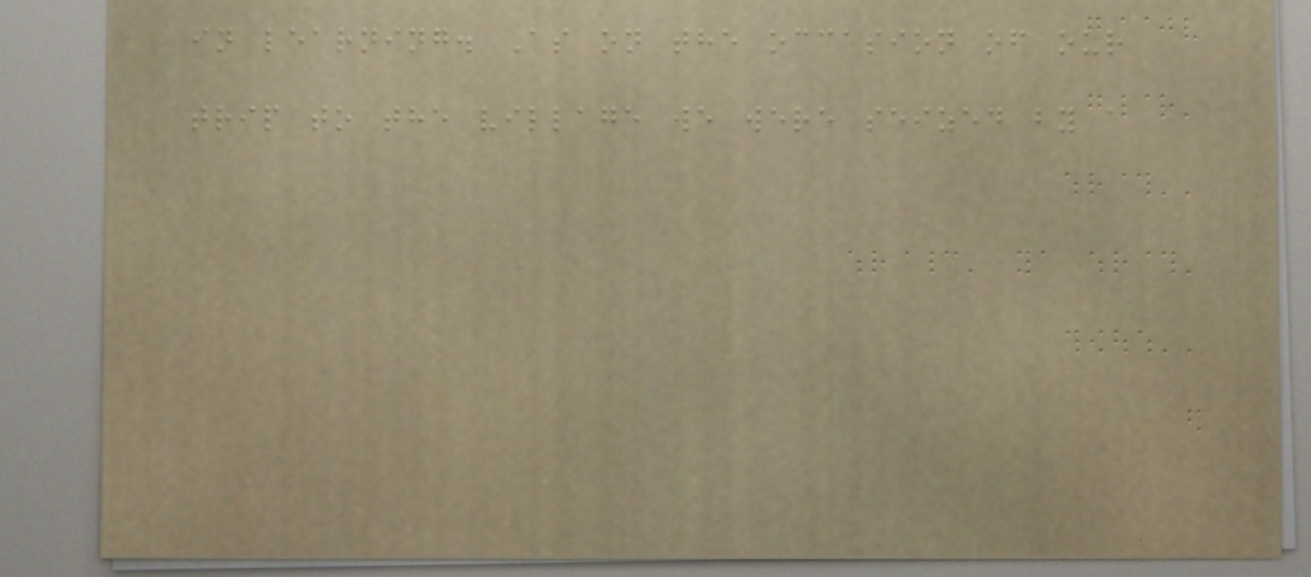in learning. As on the occasion of our
trip to the village we were seized by a
